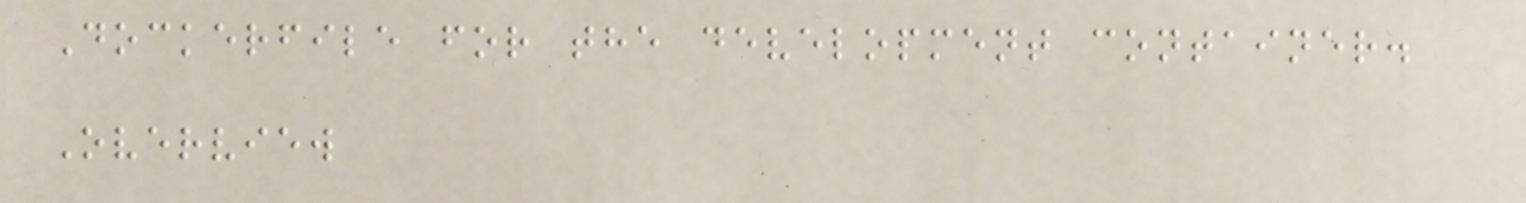Dockerfile for the development container.
Overview
